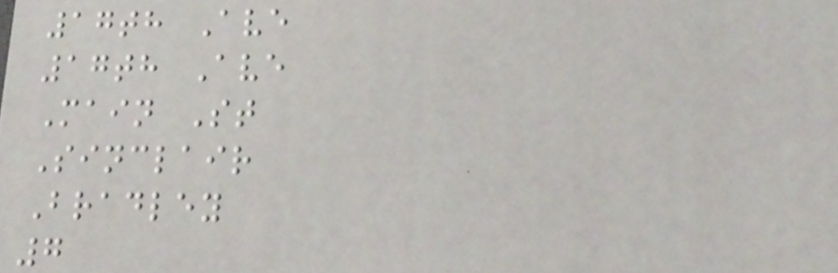17th Ave
17th Ave
Main St
Sinclair
Bradley
7
